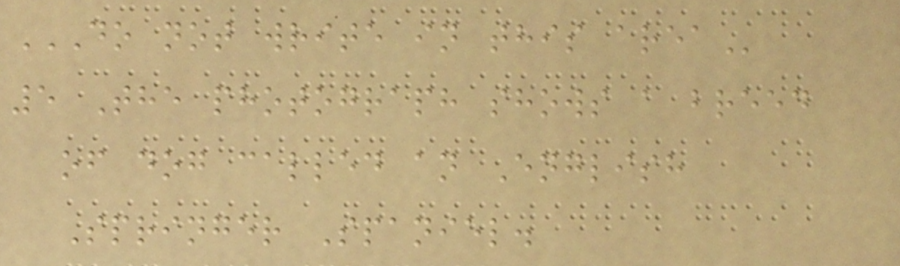DO NOT WRITE IN THIS AREA
5 The photograph shows a breed
of dog called an English
Springer Spaniel.
